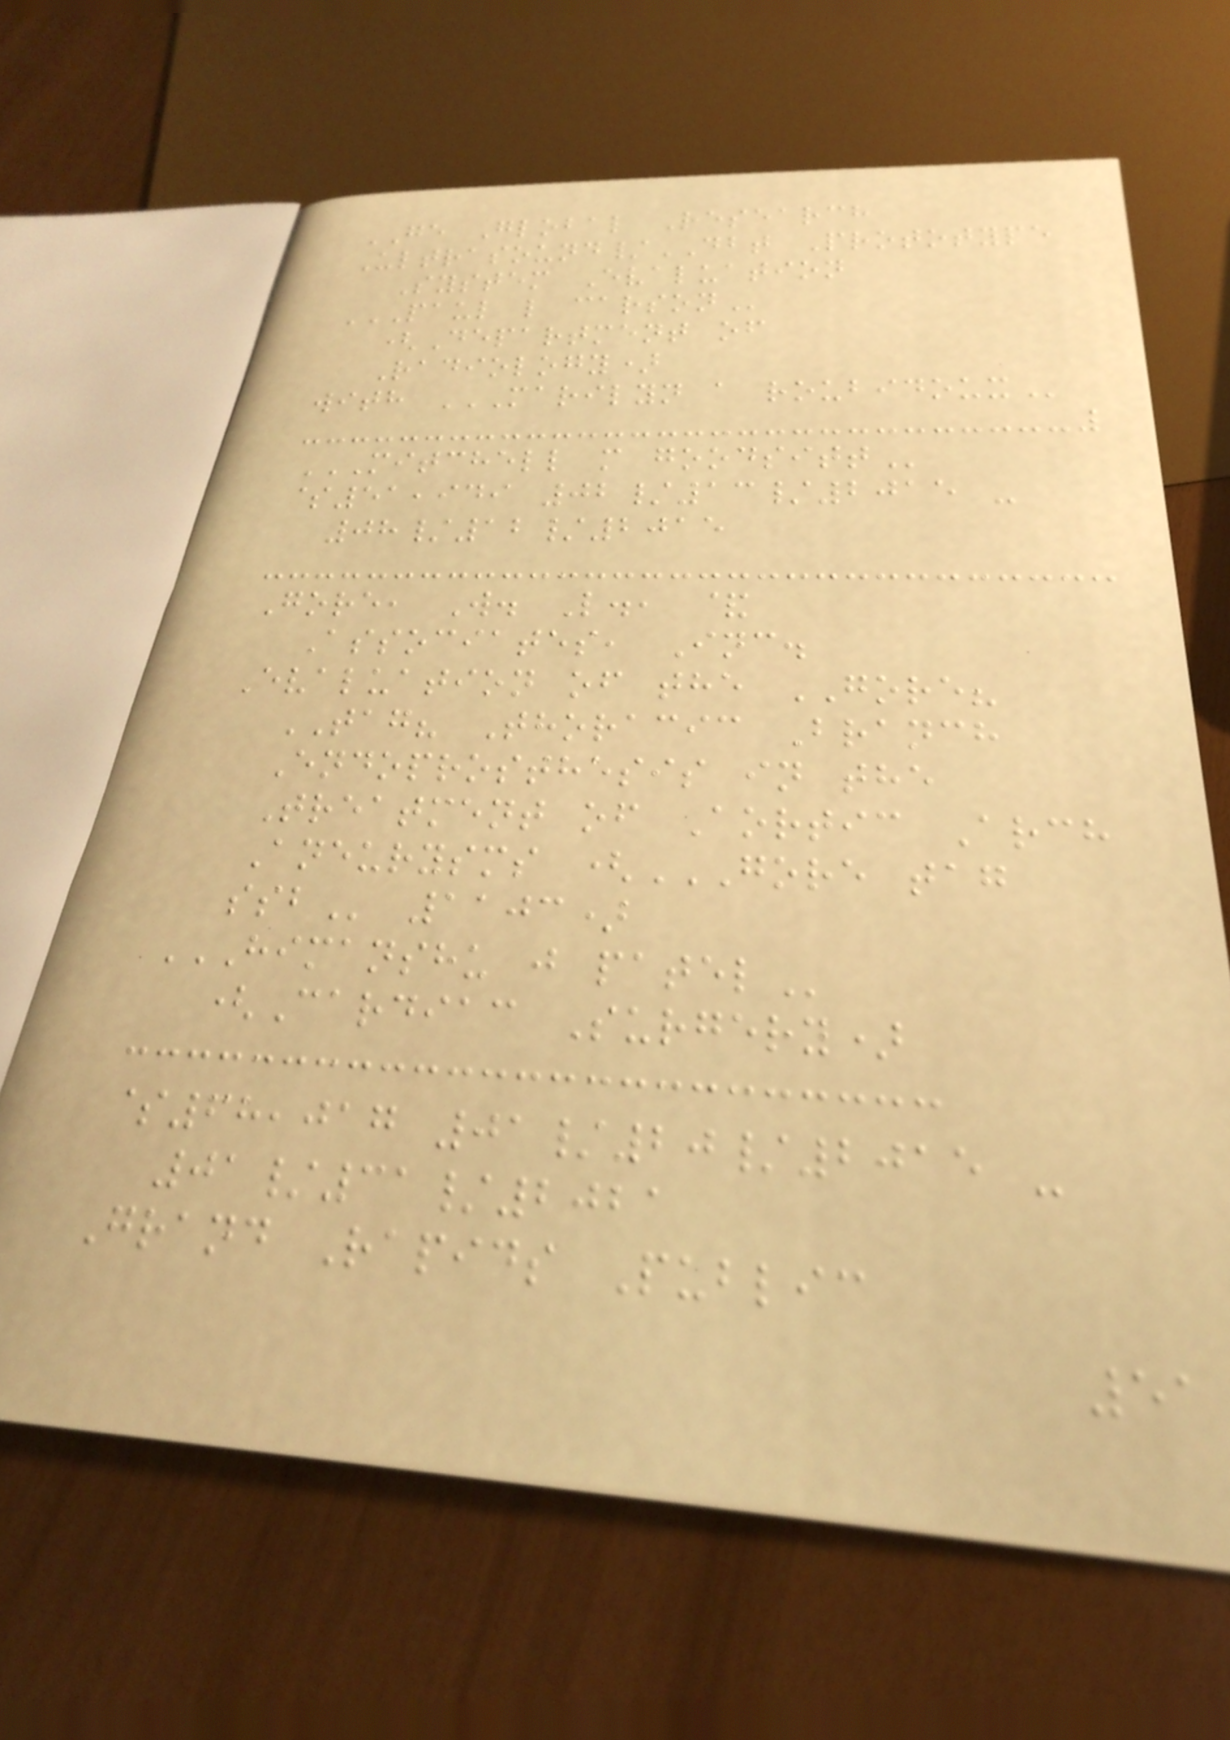GE Global Research
Ultrasound/DBT Prototype
System Evaluation
PAUL L CARSON
(Department of
Radiology)
with MARILYN A ROUBIDOUX
MITCHELL M GOODSITT
$51,949 02/13/2015 -
08/12/2015
Gore, W. L., &
Associates, Inc.
Evaluation of the GORE?
TAG? Thoracic Branch
Endoprosthesis in the
Treatment of Aortic Arch
Aneurysms (GORE TAG
SSB 1103)
HIMANSHU J PATEL
(Cardiac Surgery)
$68,017 01/20/2015 -
01/31/2021
Grand Rapids Public
51
